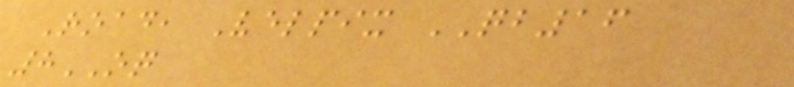Road, Velpix QB16
8OQ
